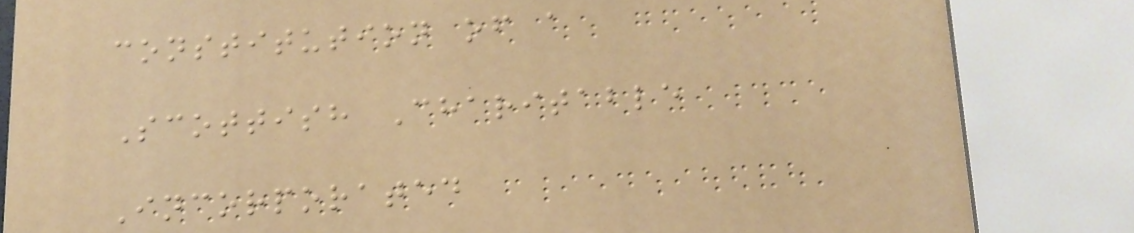constitution of a
Scottish Charitable
Incorporated
